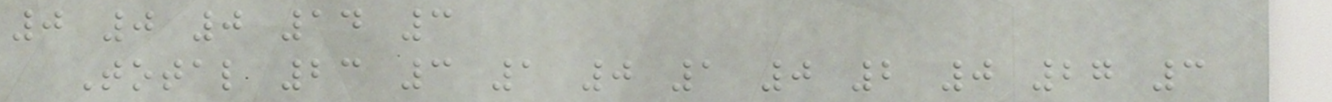0 0 0 14 3
Total 23 3 1 0 1 0 2 0 27 3
